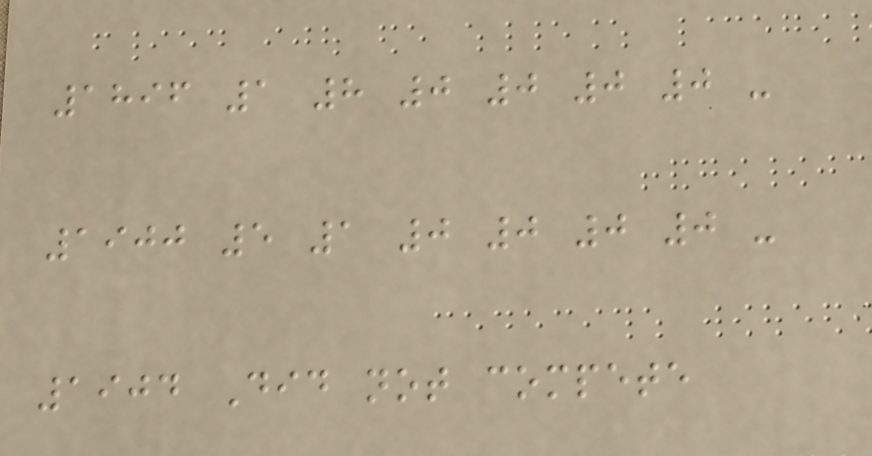1896 1 8 0 0 0 0 -
1900 5 1 0 0 0 0 -
1904 Did not compete
